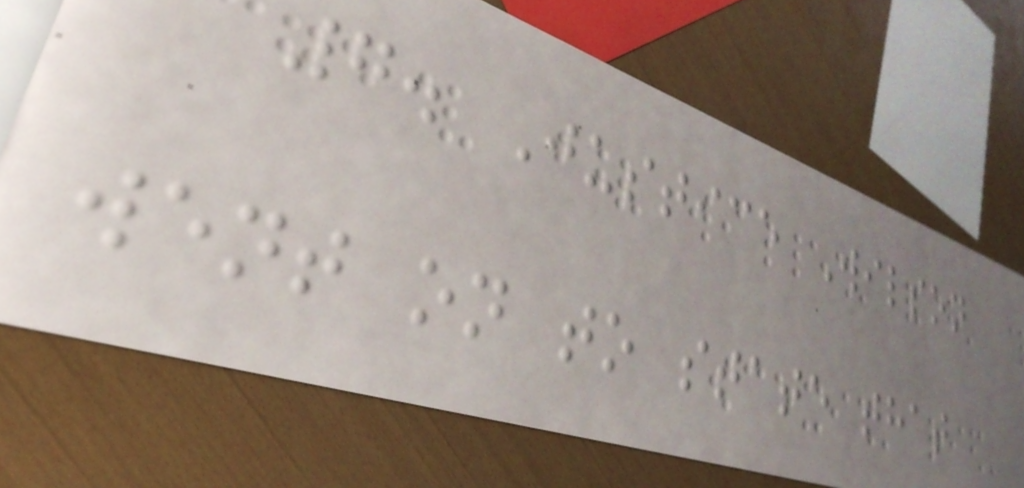7. Justice Wilson
went on to state that
